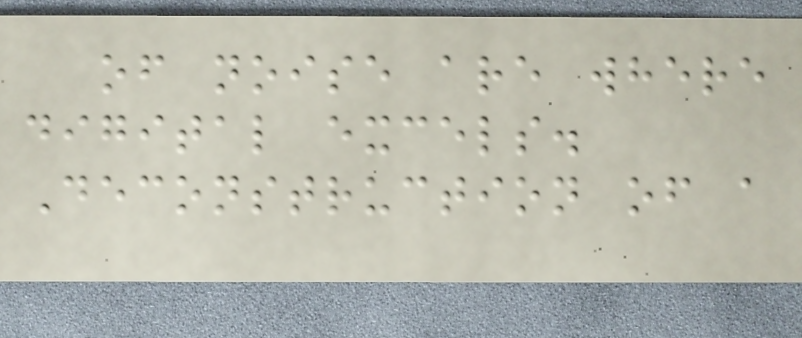of noise are where
digital excels.
Deconstruction of a
